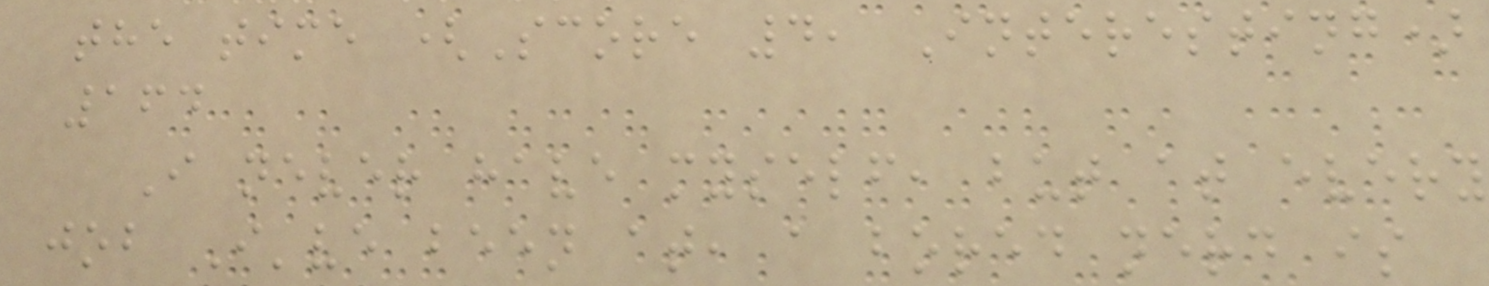the time (Score 4, Interesting)
164
I never have myself, but at every
job I've been at, a bored nerd is
